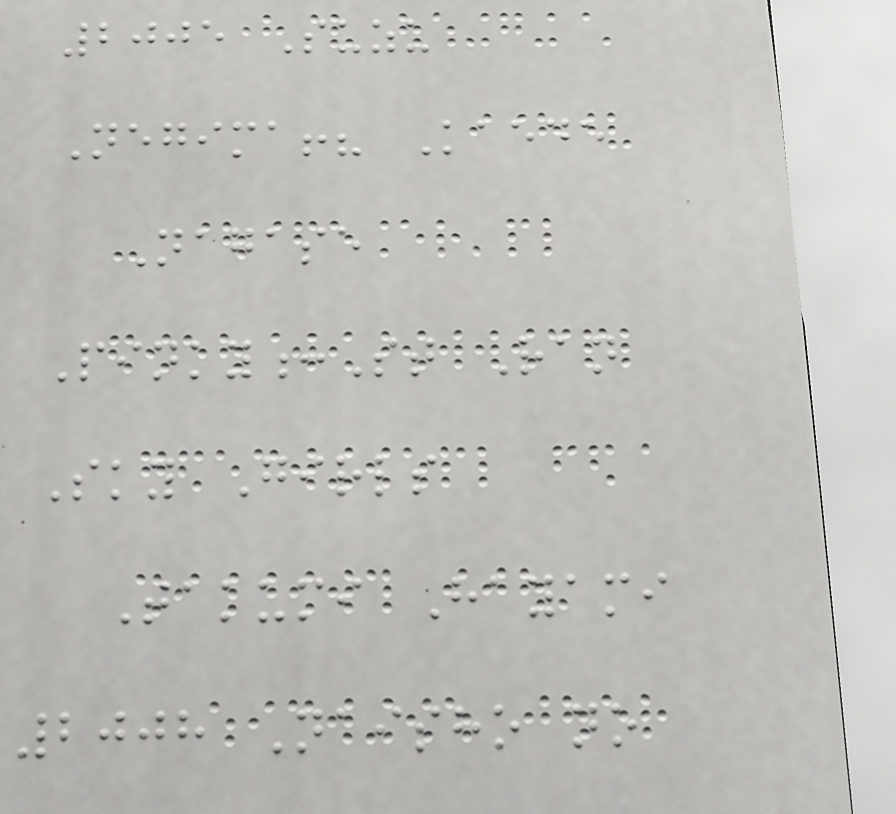2005 Suzu
Negima!? Kaede
Nagase
Pinky:St Ran
Sky Girls
Takumi Hayami
2008 Naisho no
